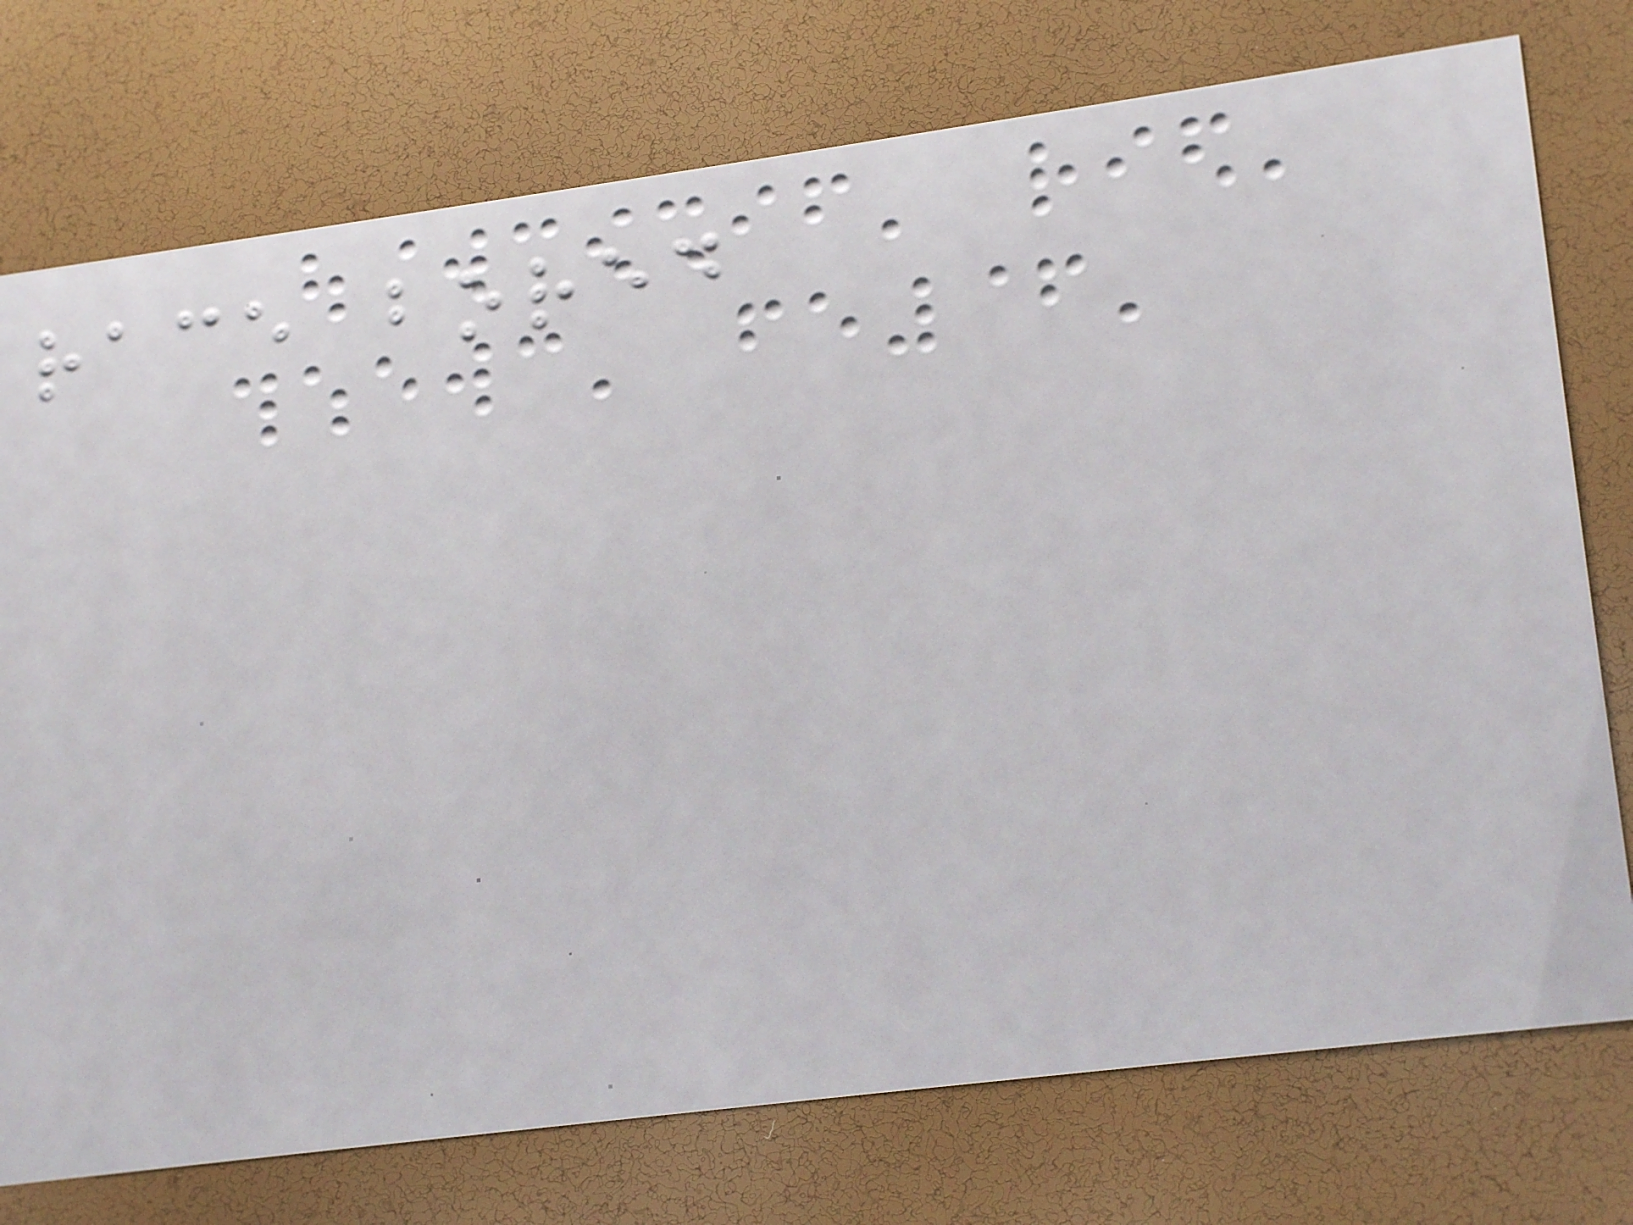race bored
